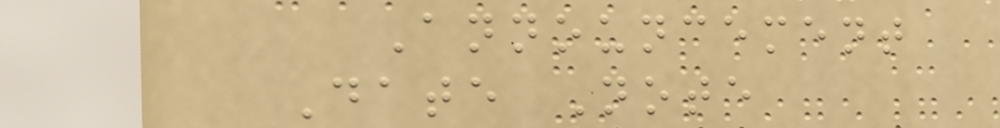Announcement
Date Note
